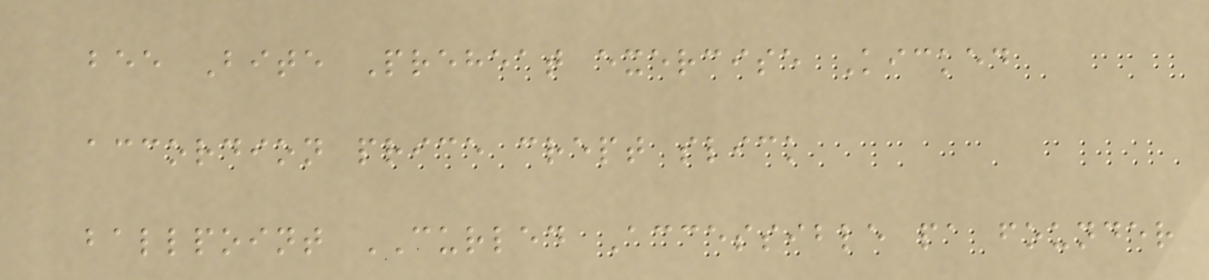bee Bite Preheat exercise Kicked
accordion price crept slick
ballpoint CURLED Accessible pa founder
